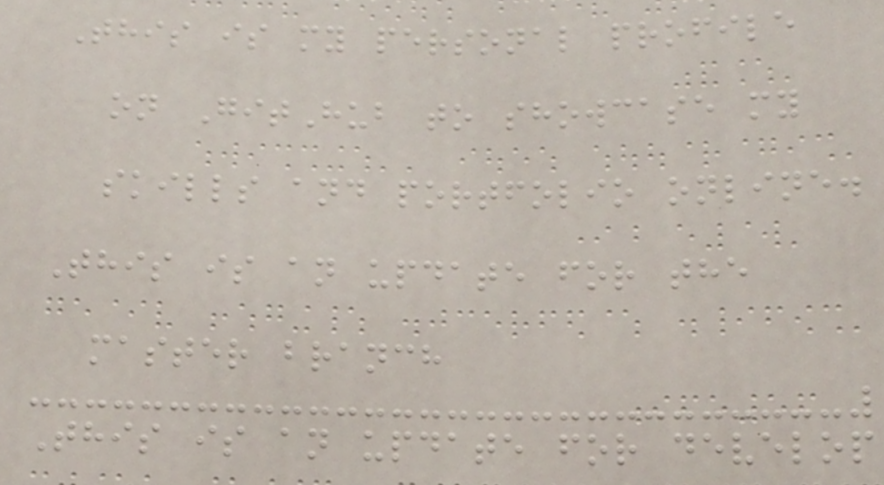This is my personal profile
on GitHub to showcase my
skills and portfolio online.
This is an update for the
master branch
This is an update for develop
